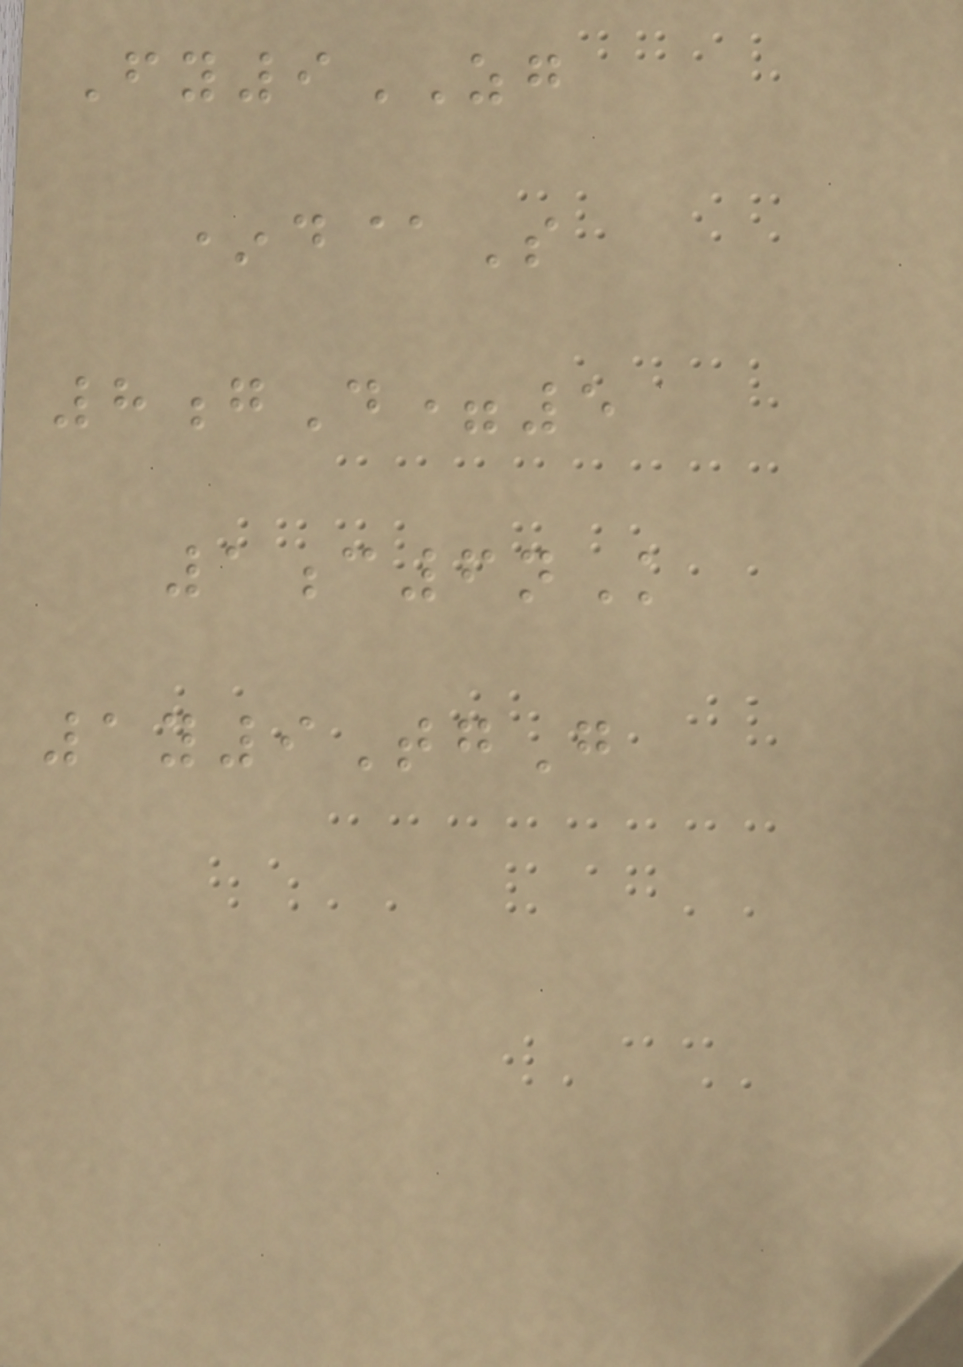Fy9ZG
*d@S
8gD=5
1c6nK
1y9TgG
